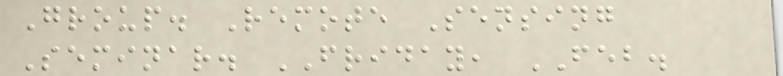Group. Remote Sensing
Seminar. FRIDAY, FEB.
